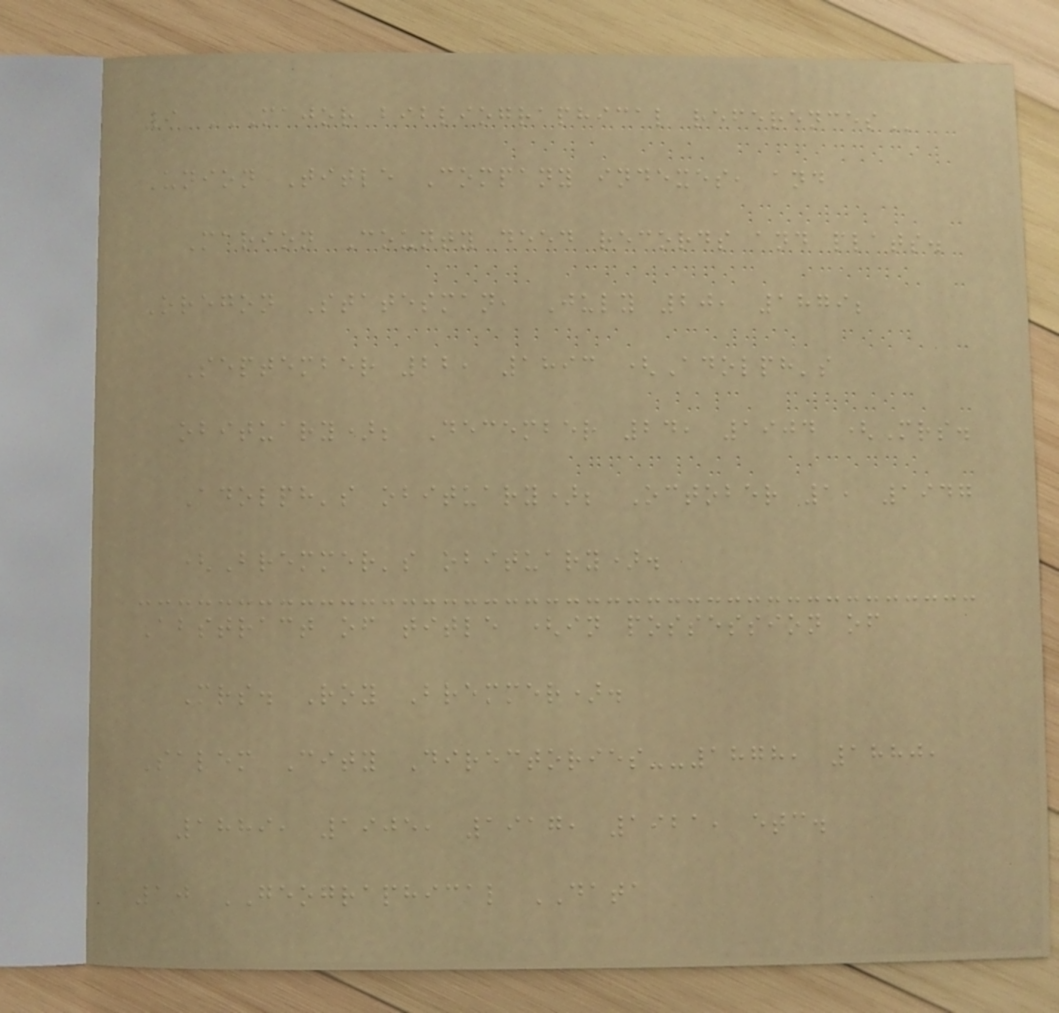9 MAJOR BIBLIOGRAPHICAL REFERENCES
Union Title Company indexes, and
Marion County deed records and plats.
Oregon Statesman, July 20, 1879;
September 22, 1893 (Adolph's
obituary); December 24, 1904 (Mrs.
Adolph's obituary); October 1, 1947
(Bremmer's obituary).
Abstract of title (in possession of
Mrs. Roy Bremmer).
Salem City Directories--1878, 1880,
1889, 1905, 1917, 1921, etc.
10 GEOGRAPHICAL DATA
